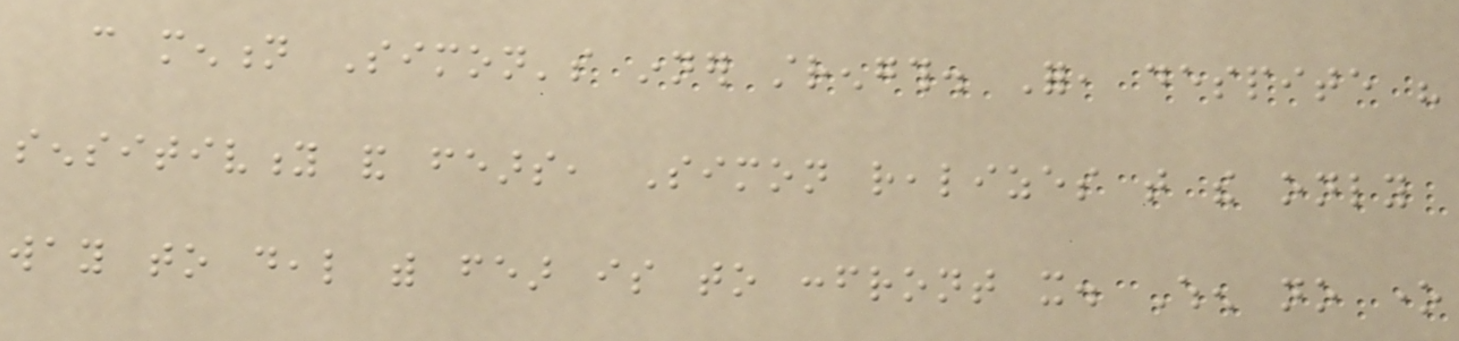can mention Simon's inner strength. For, despite his
sensitivity and fears, Simon realizes that the only
way to deal with fear is to confront it. When no one
